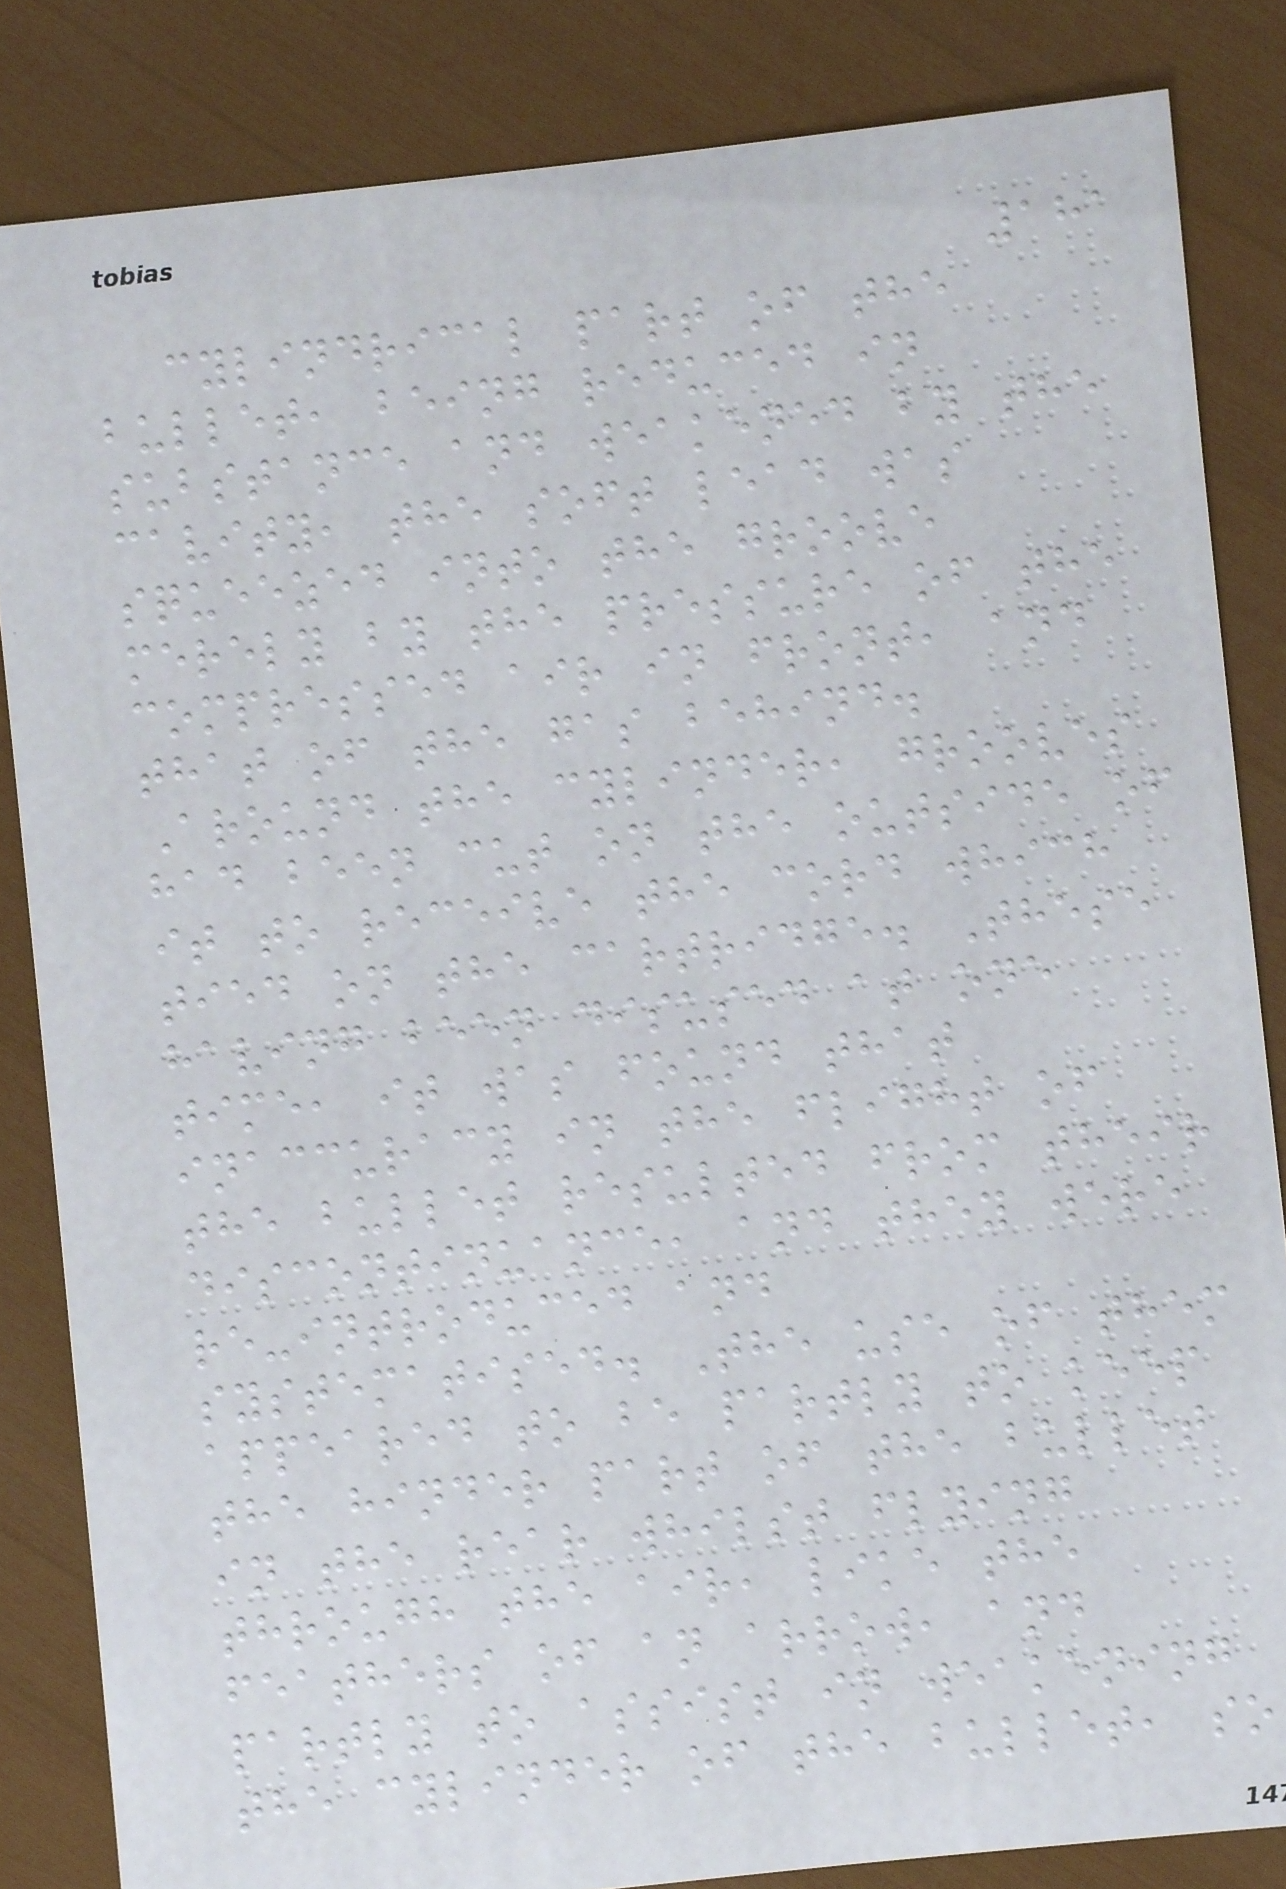181
cylindrical part of the
bullet, being reduced in
substance and weakened by the
cavity, the soft lead was
squeezed into the groove
merely by the pressure of the
compressed air in front, and
that of the gas behind.
Around the cylinder, grooves
had been cut on the outside of
it to receive the cord which
tied on the cartridge. These
having been disused at one
time, it was found that
inaccuracy in the flight of
the bullet resulted from their
discontinuance, and they were
re-introduced and
systematised. The use of them
appeared to be partly to keep
the hinder part of the bullet
in the rear whilst flying
through the air, like the
feathers of an arrow, and
partly to assist in weakening
the cylinder of the bullet, so
